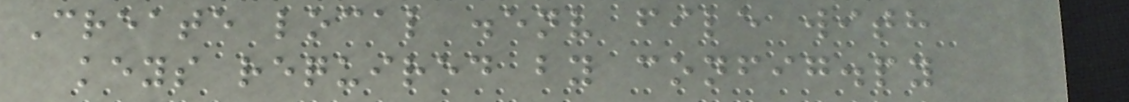Create local .env file with
keys required by config.py
